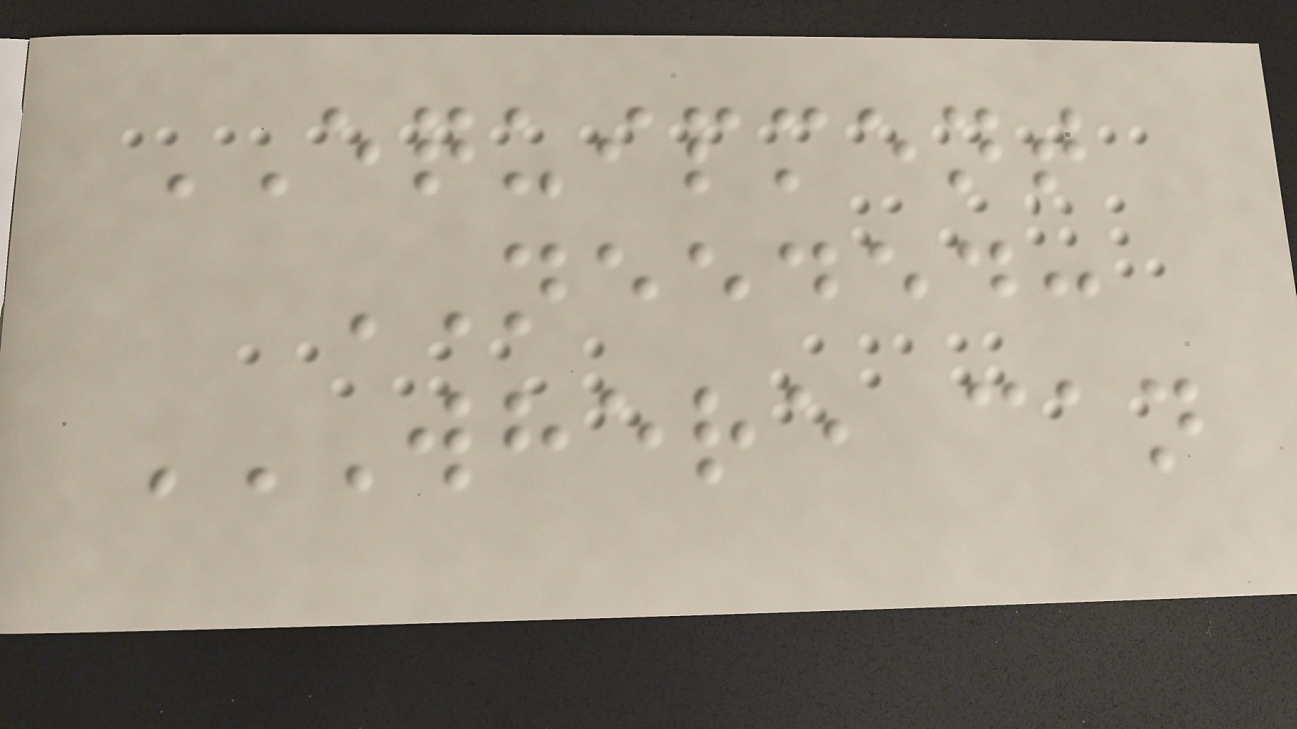EQUIPMENT
NEEDED:
WHERE CAN
